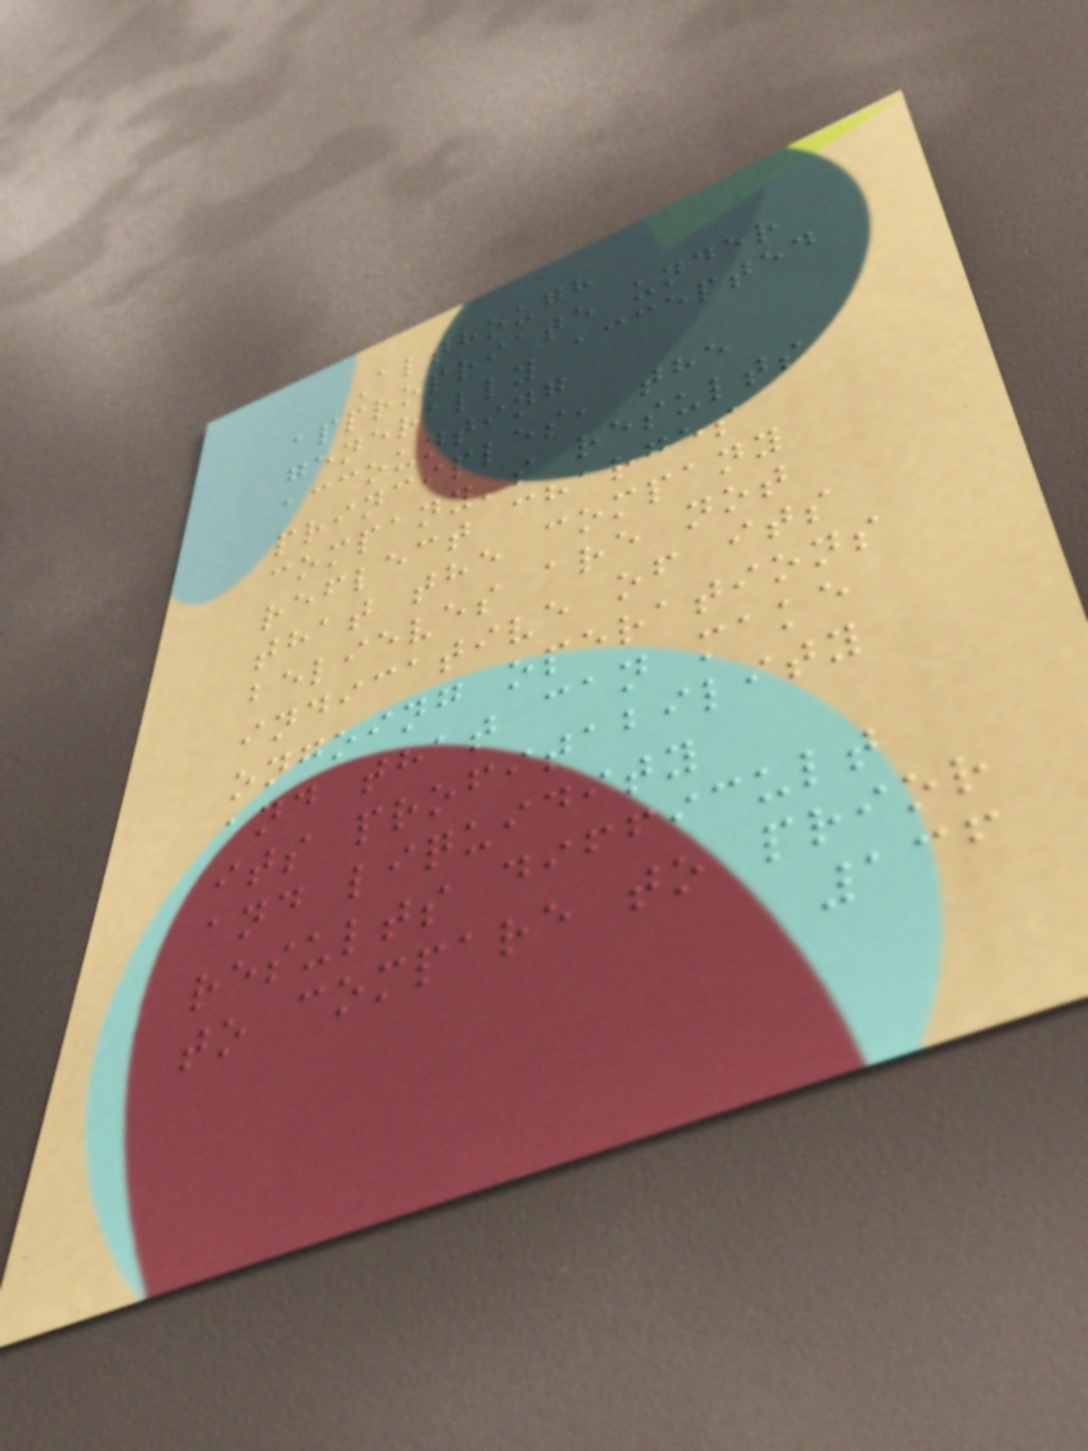Although
appropriate under
generally accepted
accounting
principles, the
company's results
reflect charges
that the company
believes are not
indicative of its
ongoing operations
and that can make
its profitability
and liquidity
results difficult
to compare to prior
136
